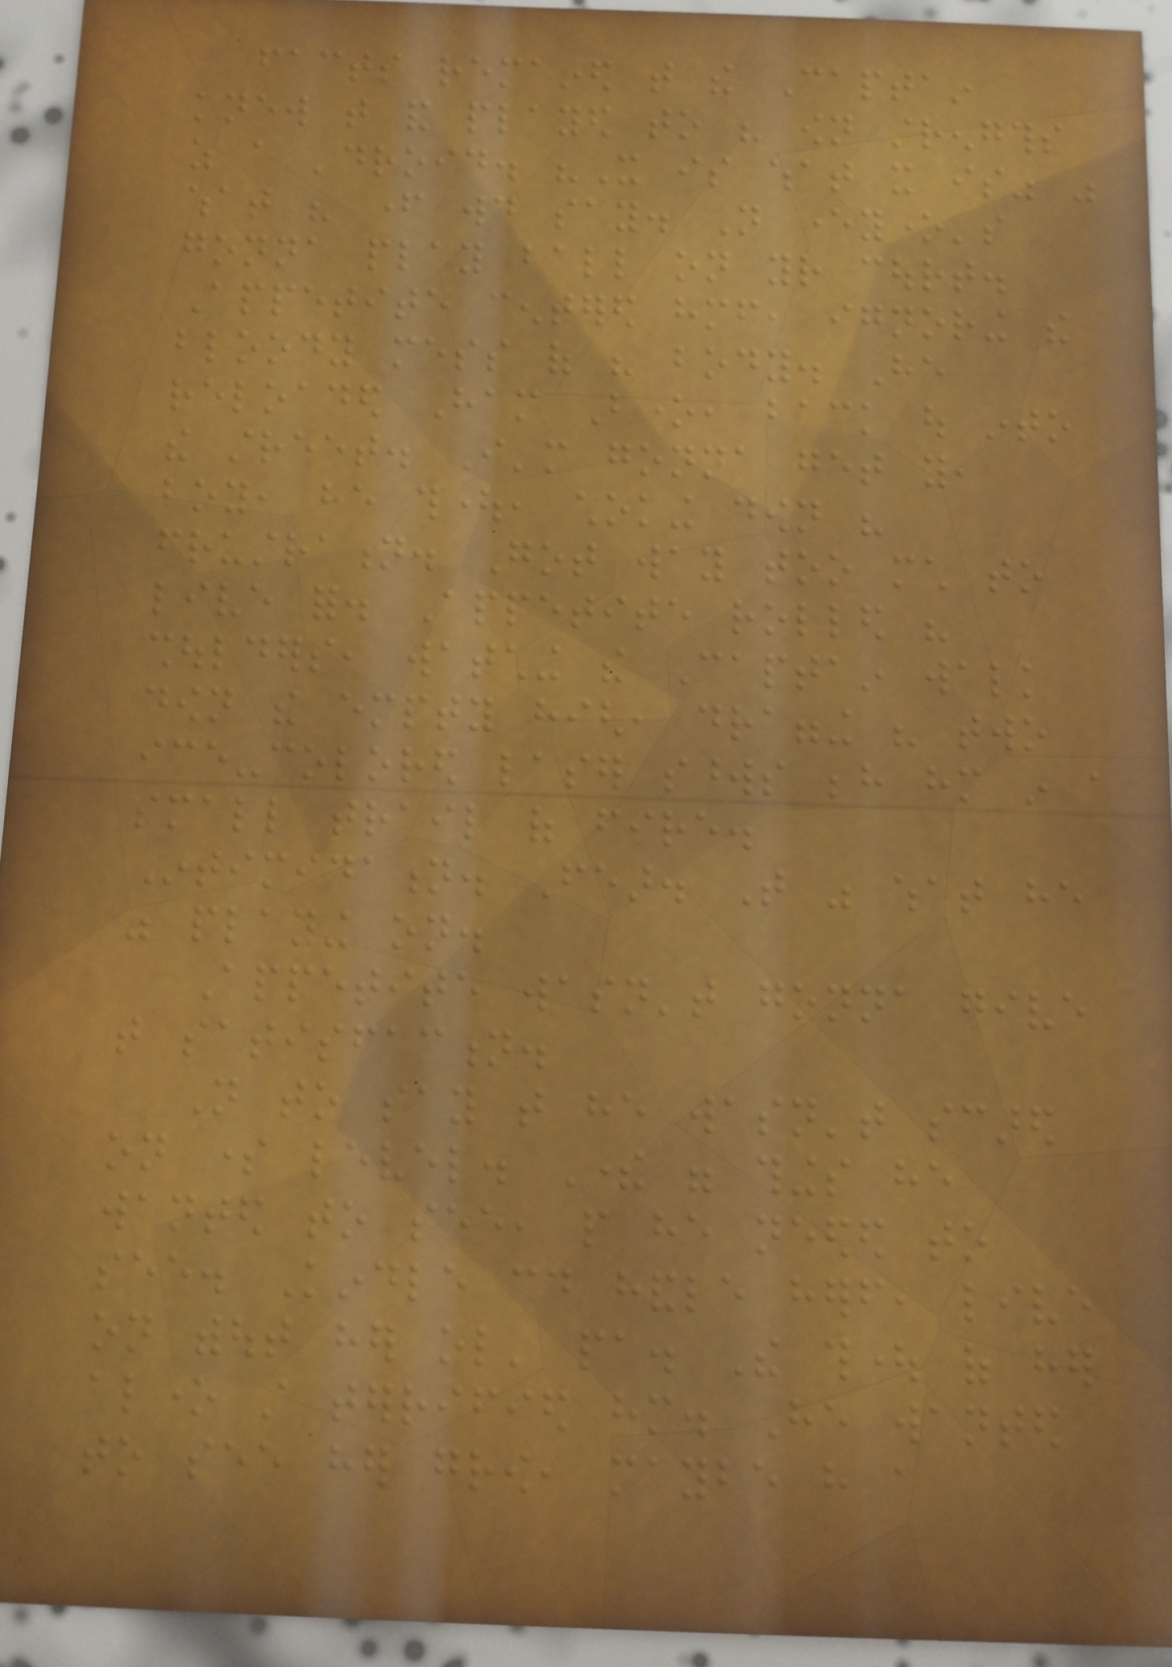facts remained that the Captain
knew that and played to his own strengths
as a 'droid. "It is what it is" was
what his father would say. Not everyone's
gonna play ball on your court.
Appetite centered himself, ignoring the
bloody mess of his body. He
reloaded Ham Bone, back out into
the street. I'm gonna get you,
boy, he thought, choking down his
frustration. Got way too much to
live for. Appetite rolled his
shoulders, watching the Captain walk
down the empty high, dragging his two
ice-colored laser swords behind him in a
small trail of fire.
Intimidation. Fear. That was what he
was playing on.
Appetite wasn't gonna give
that satisfaction.
Not to say that he wasn't scared
on some level. There were things he
wanted to see, people he needed to
see. Kindle could handle herself, live
on without her ol' pa. The thought of her
alone still terrified him. He wanted
to see her grow, maybe have a
